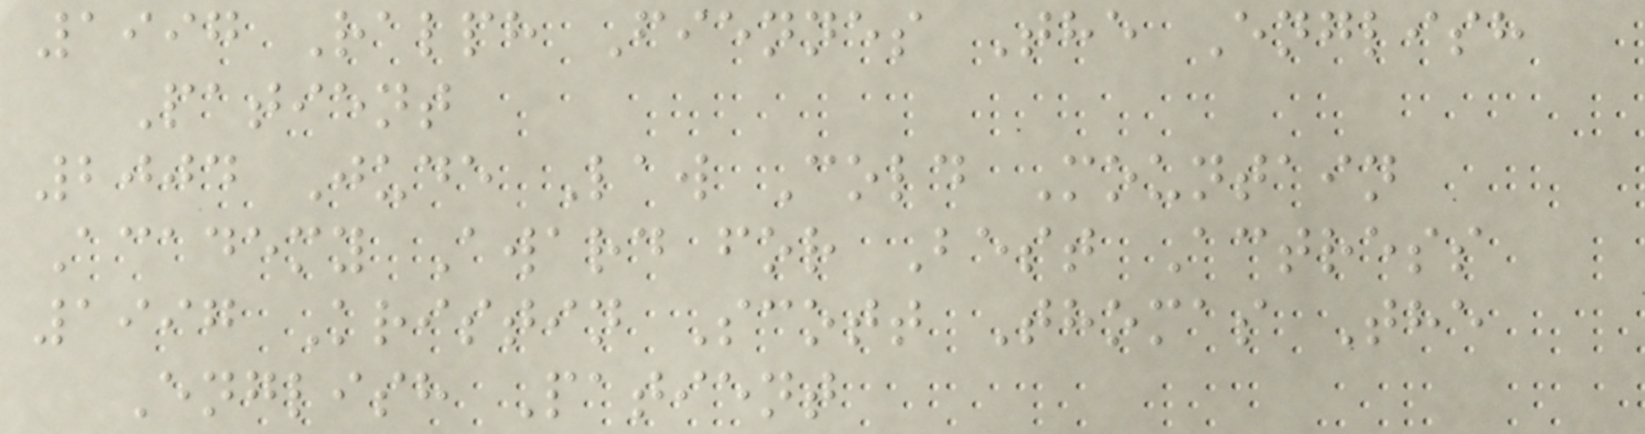1997 Ralph Fiennes The English
Patient
2004 Jude Law Cold Mountain
Academy Award for Best Actress
1997 Kristin Scott Thomas The
English Patient
